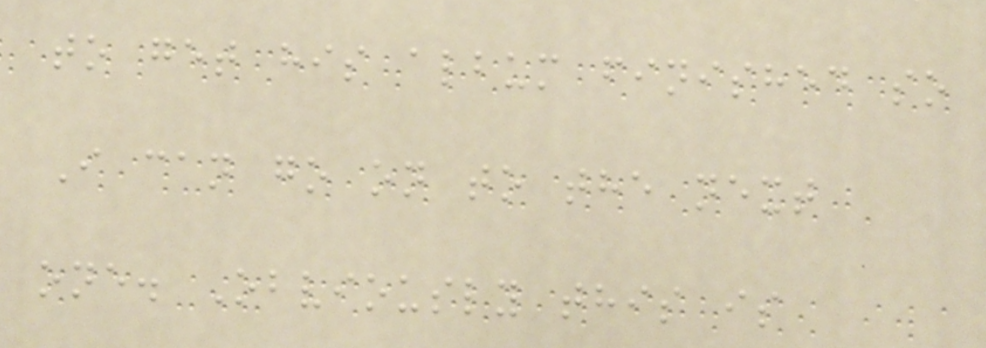to get his album finished so
I can go on to the next
one. Obviously this is
